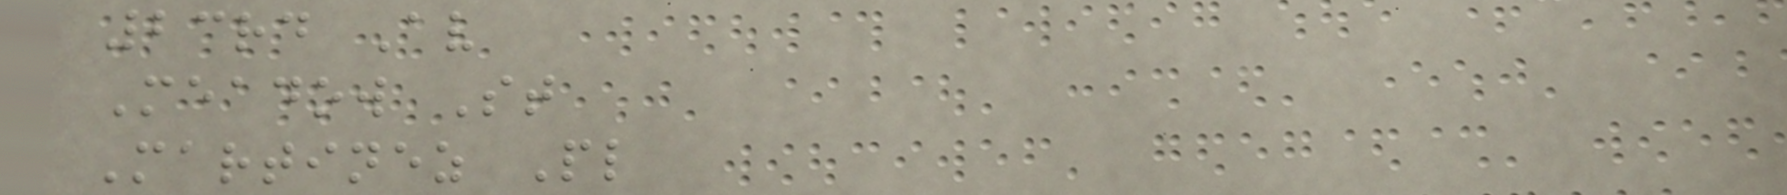23rd Av
Meadow St
Martinez Pl
